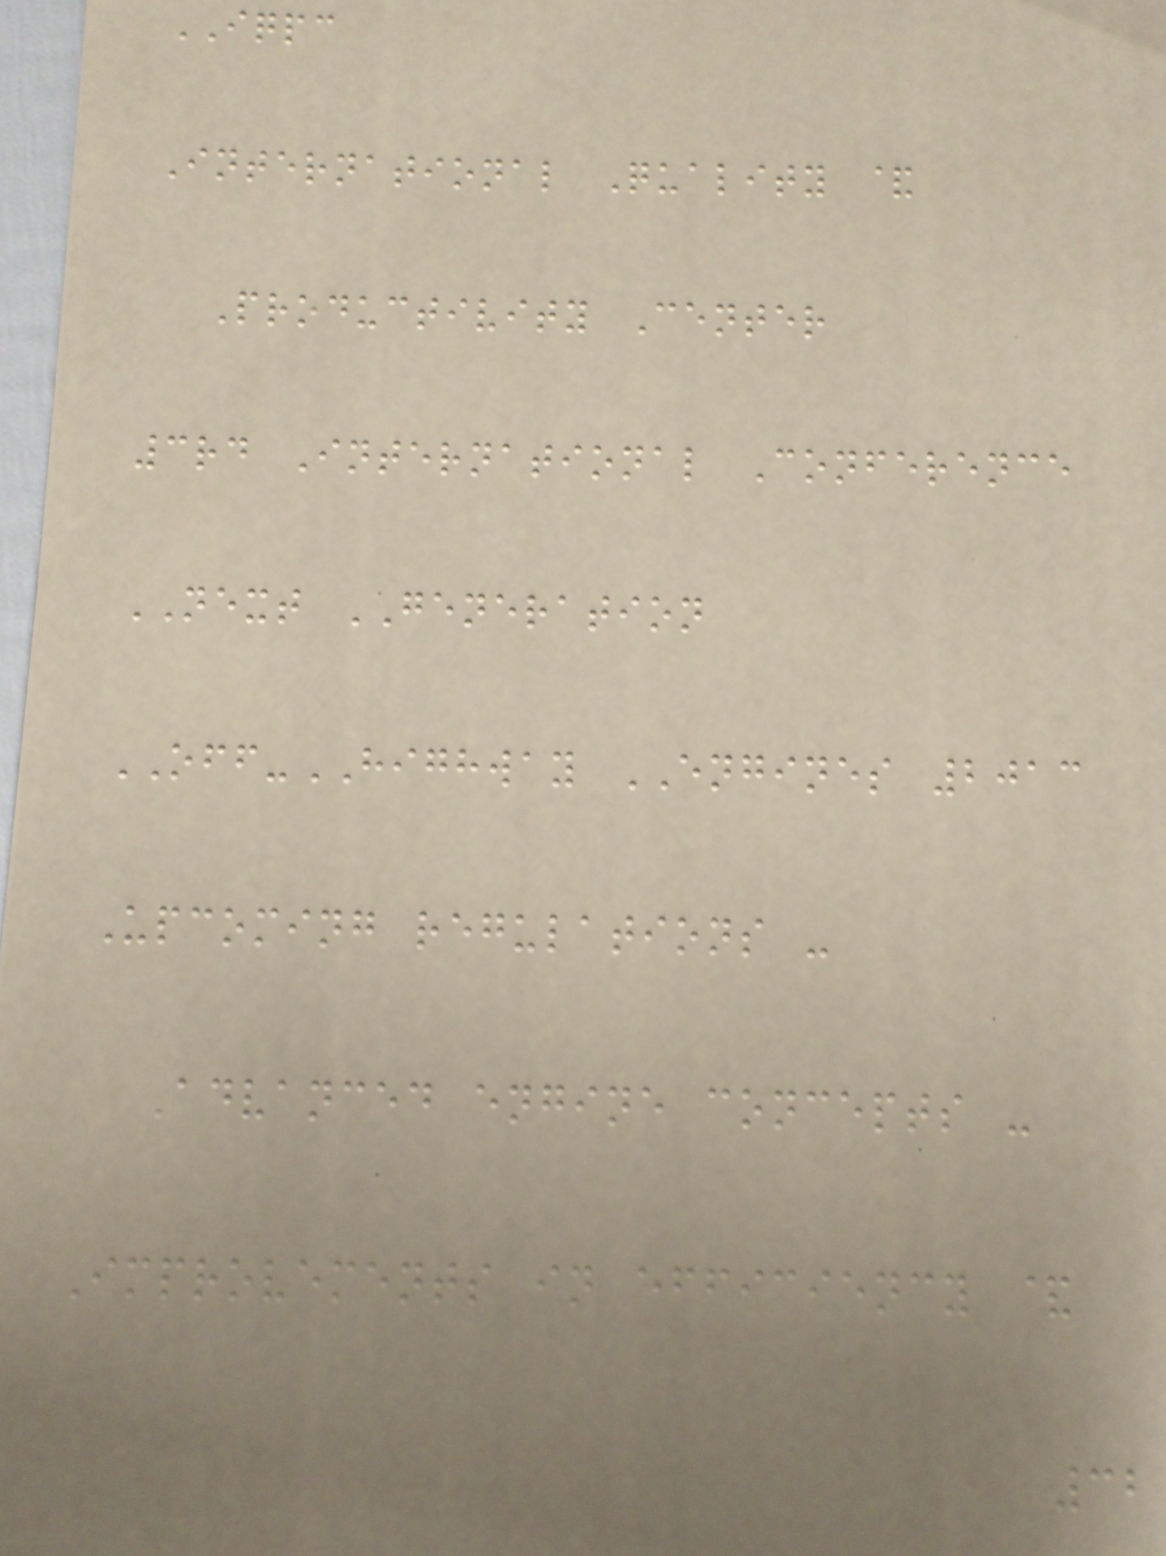IQPC
International Quality &
Productivity Center
3rd International Conference
NEXT GENERATION
OFF-HIGHWAY ENGINES 2013
Upcoming regulations -
Advanced engine concepts -
Improvements in efficiency &
32
